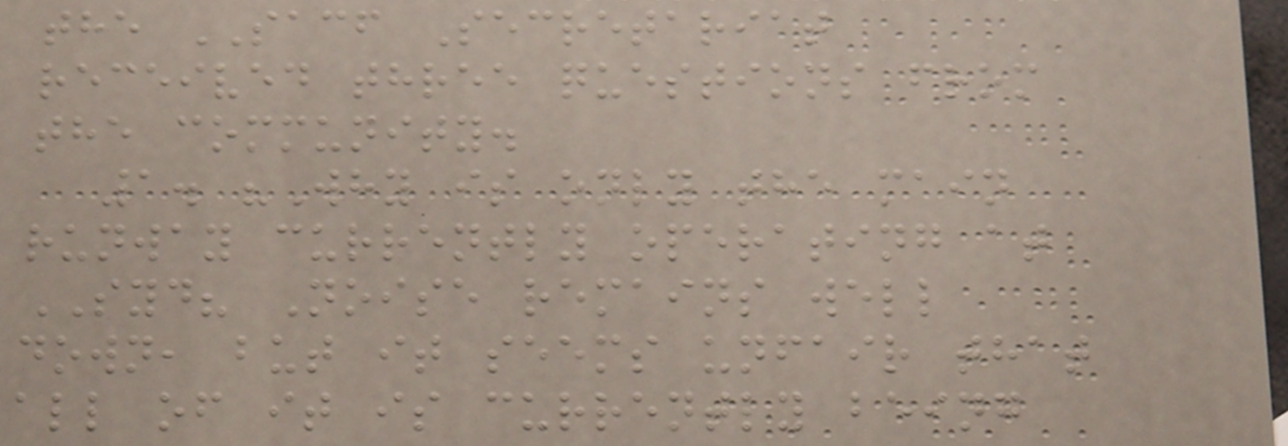the SACF Secretariat
received three questions from
the community.
1. "Why is only the main
runway currently operating at
SYD? Noise remains well
down, but it seems unfair that
all of it is currently being
